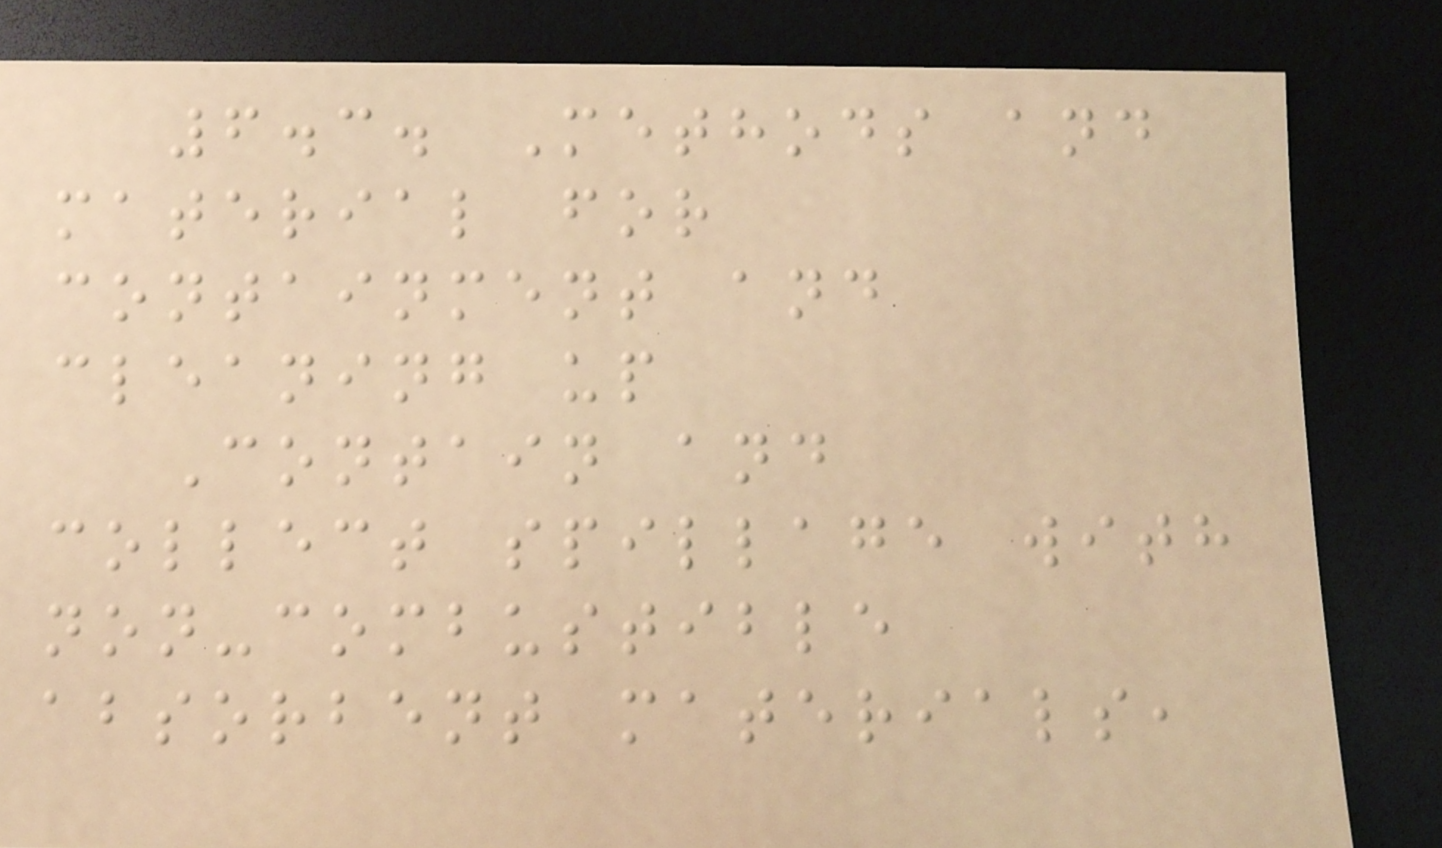6.3. Methods and
material for
containment and
cleaning up
Contain and
collect spillage with
non-combustible
absorbent materials,
